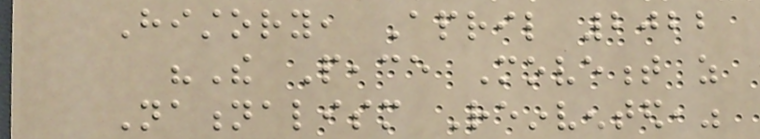History, April 2022
"The Peace Movement as
Nationalism Reinvented,"
